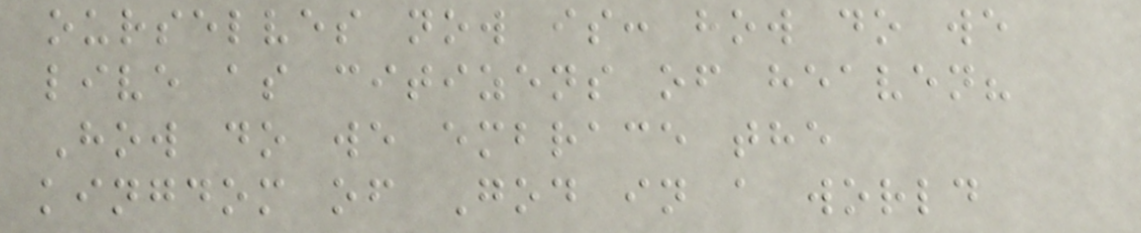ourselves now is: how do we
live as citizens of heaven?
How do we embrace the
kingdom of God in a world
